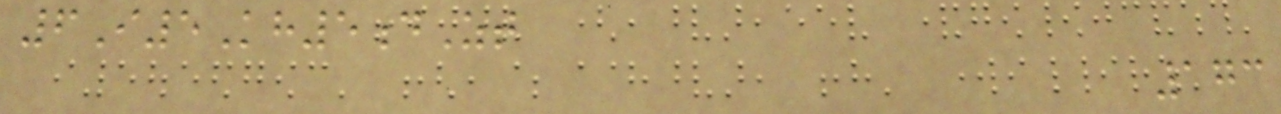6I5Kh5dZt
173
